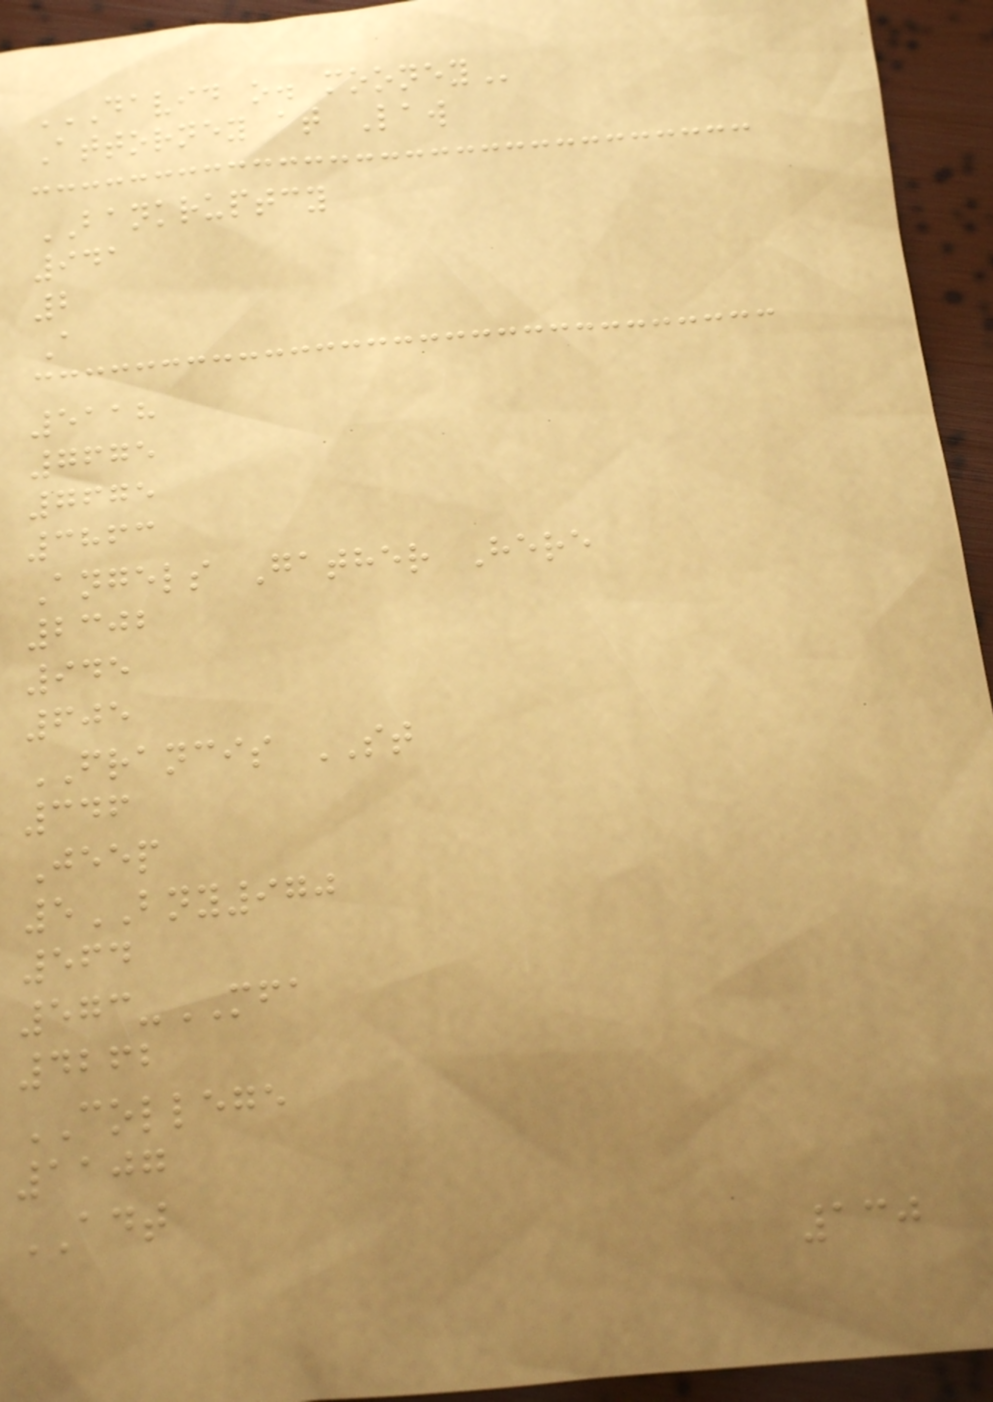DAVID O. MOONEY
Attorney at Law
BANKRUPTCY
941
2
A
5118
7675
7675
3863
Angels Gather Here
2302
945
605
FRANCIS ST
346
Jeep
5BNY970
564
573-MFA
4262
COLLEGE
1107
ADT
130
